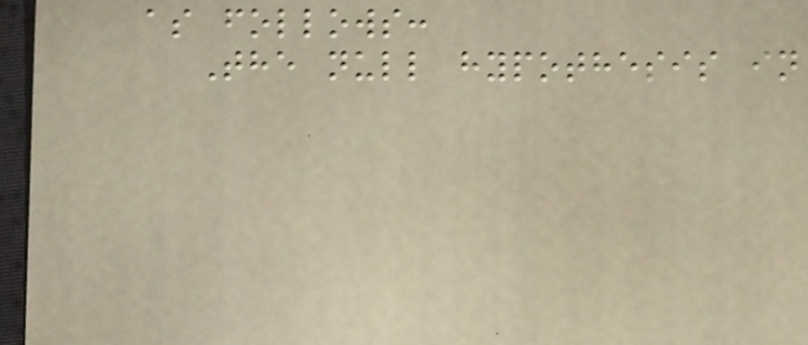as follows:
The null hypothesis in
